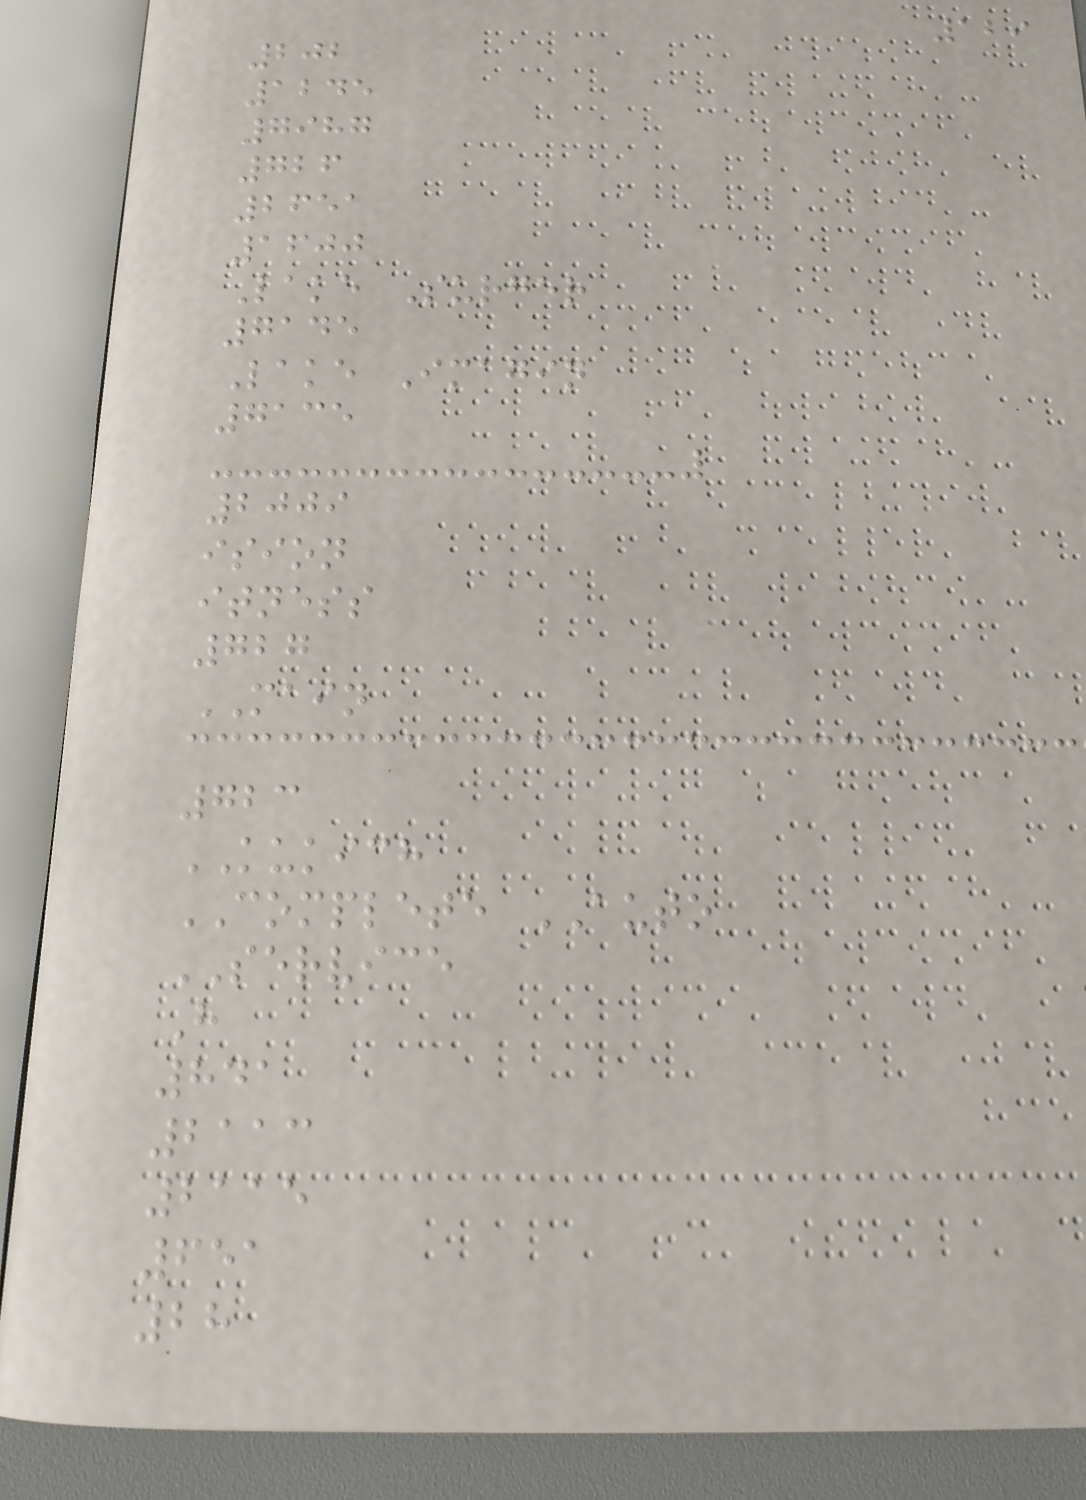129
202
1245
7987
726
2651
1600
Lake Surger
7145
Lake Imagin
7135
2009
ision
itness
727
MAIN
723
KUKICH
COMPLETE AUTO
SERVICE
H
841
2113
2115
651
28
